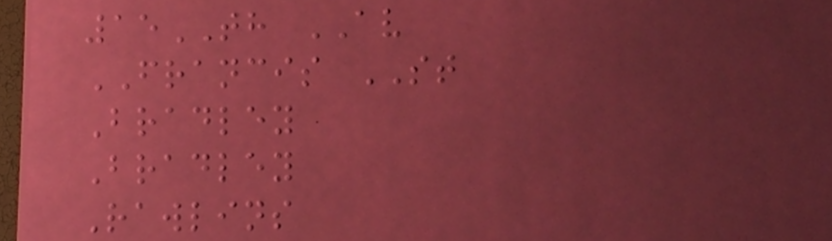15TH AV
FRANCIS ST
Bradley
Bradley
Rawlins
